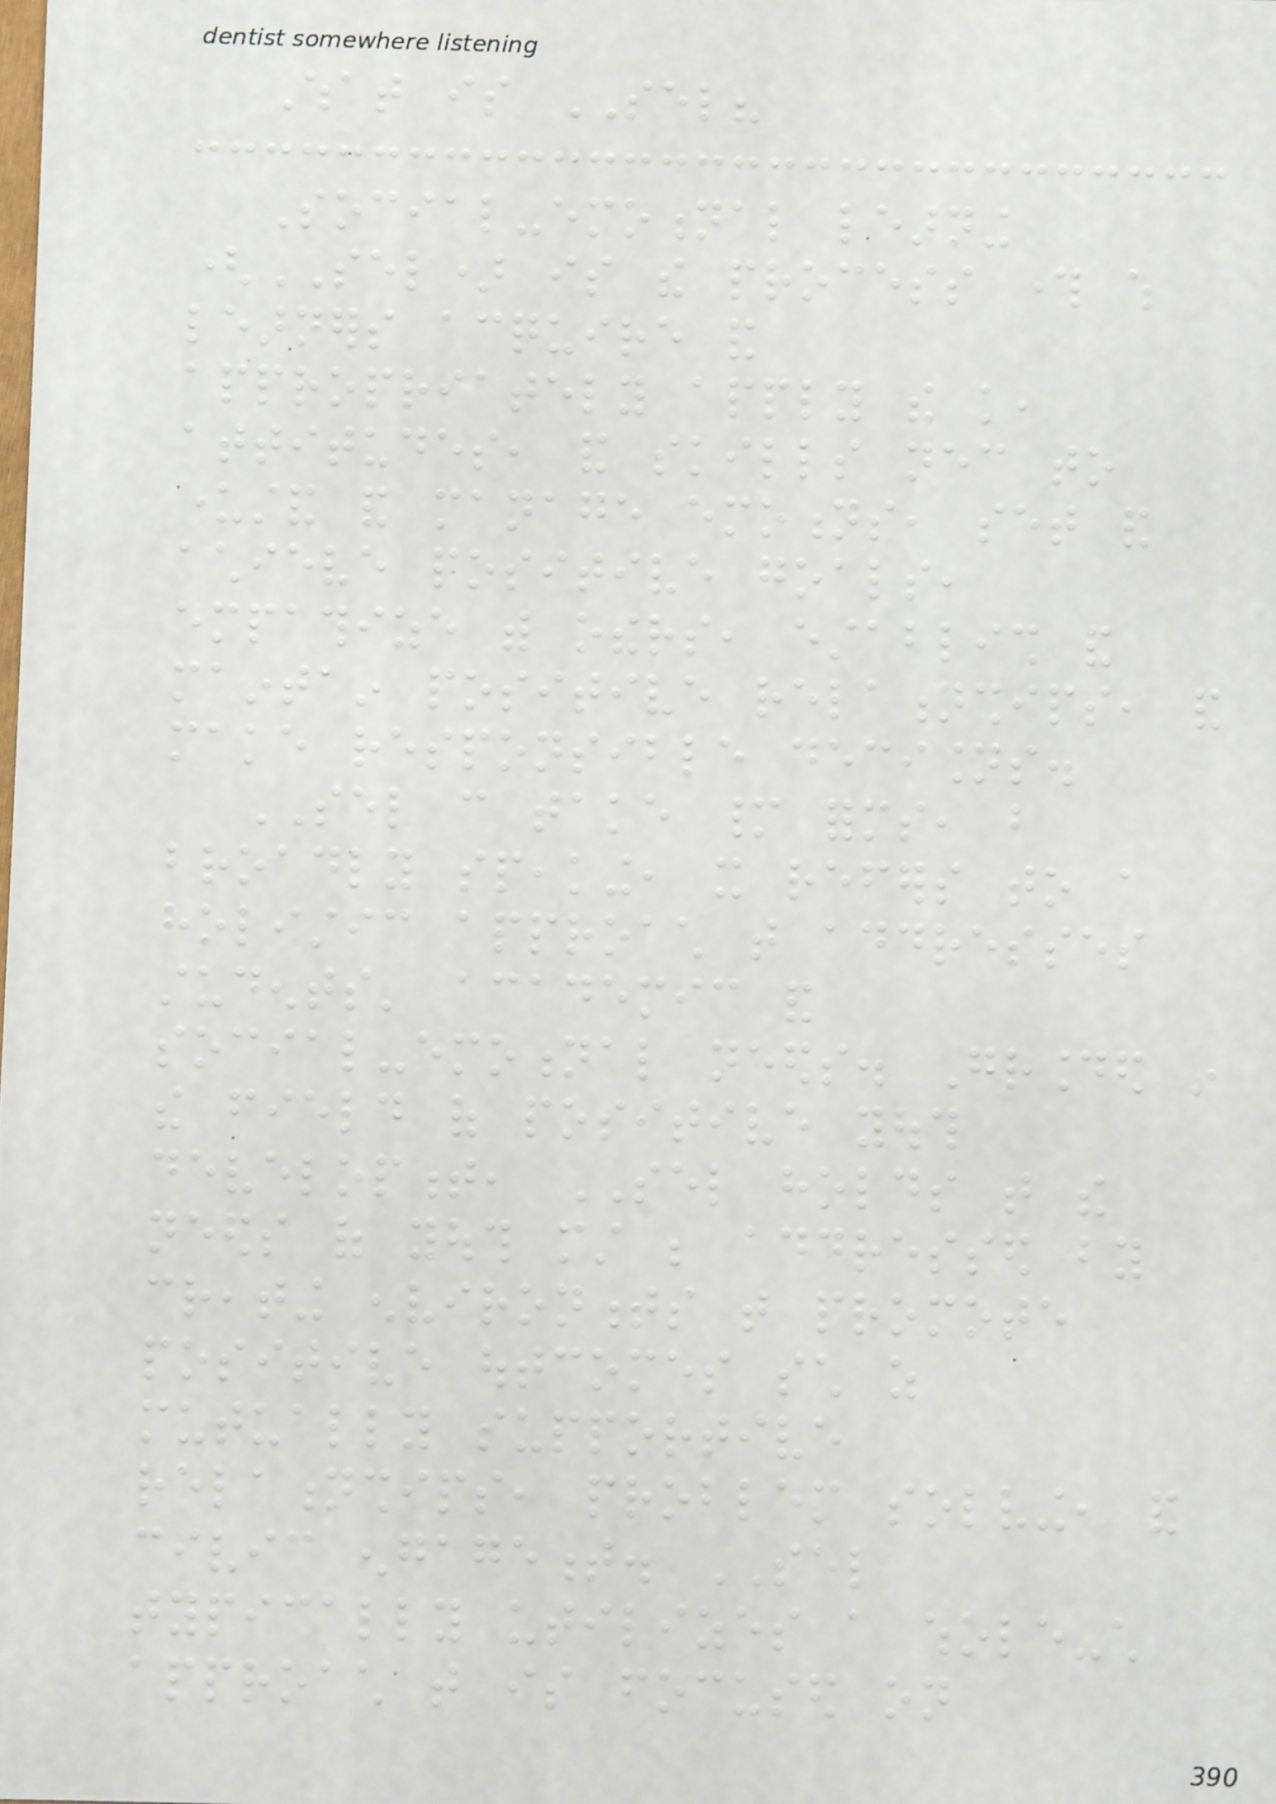What is SEL?
Social-emotional learning
(SEL) is the process through which
learners acquire and
appropriately apply the knowledge,
attitudes, and skills necessary to
understand and manage emotions, set and
achieve positive goals,
empathize with others, establish and
maintain positive relationships, and
make responsible decisions.
SEL can take many forms, but
broadly speaking, it refers to a
holistic approach that addresses
students' academic and
social-emotional needs. Grounded in
the field of positive youth
development, SEL holds that the
needs of youth must be addressed by
creating environments that promote
positive outcomes such as
mutually supportive
relationships, problem solving, and
civic engagement. SEL
typically utilizes a whole-child
approach that is focused on
